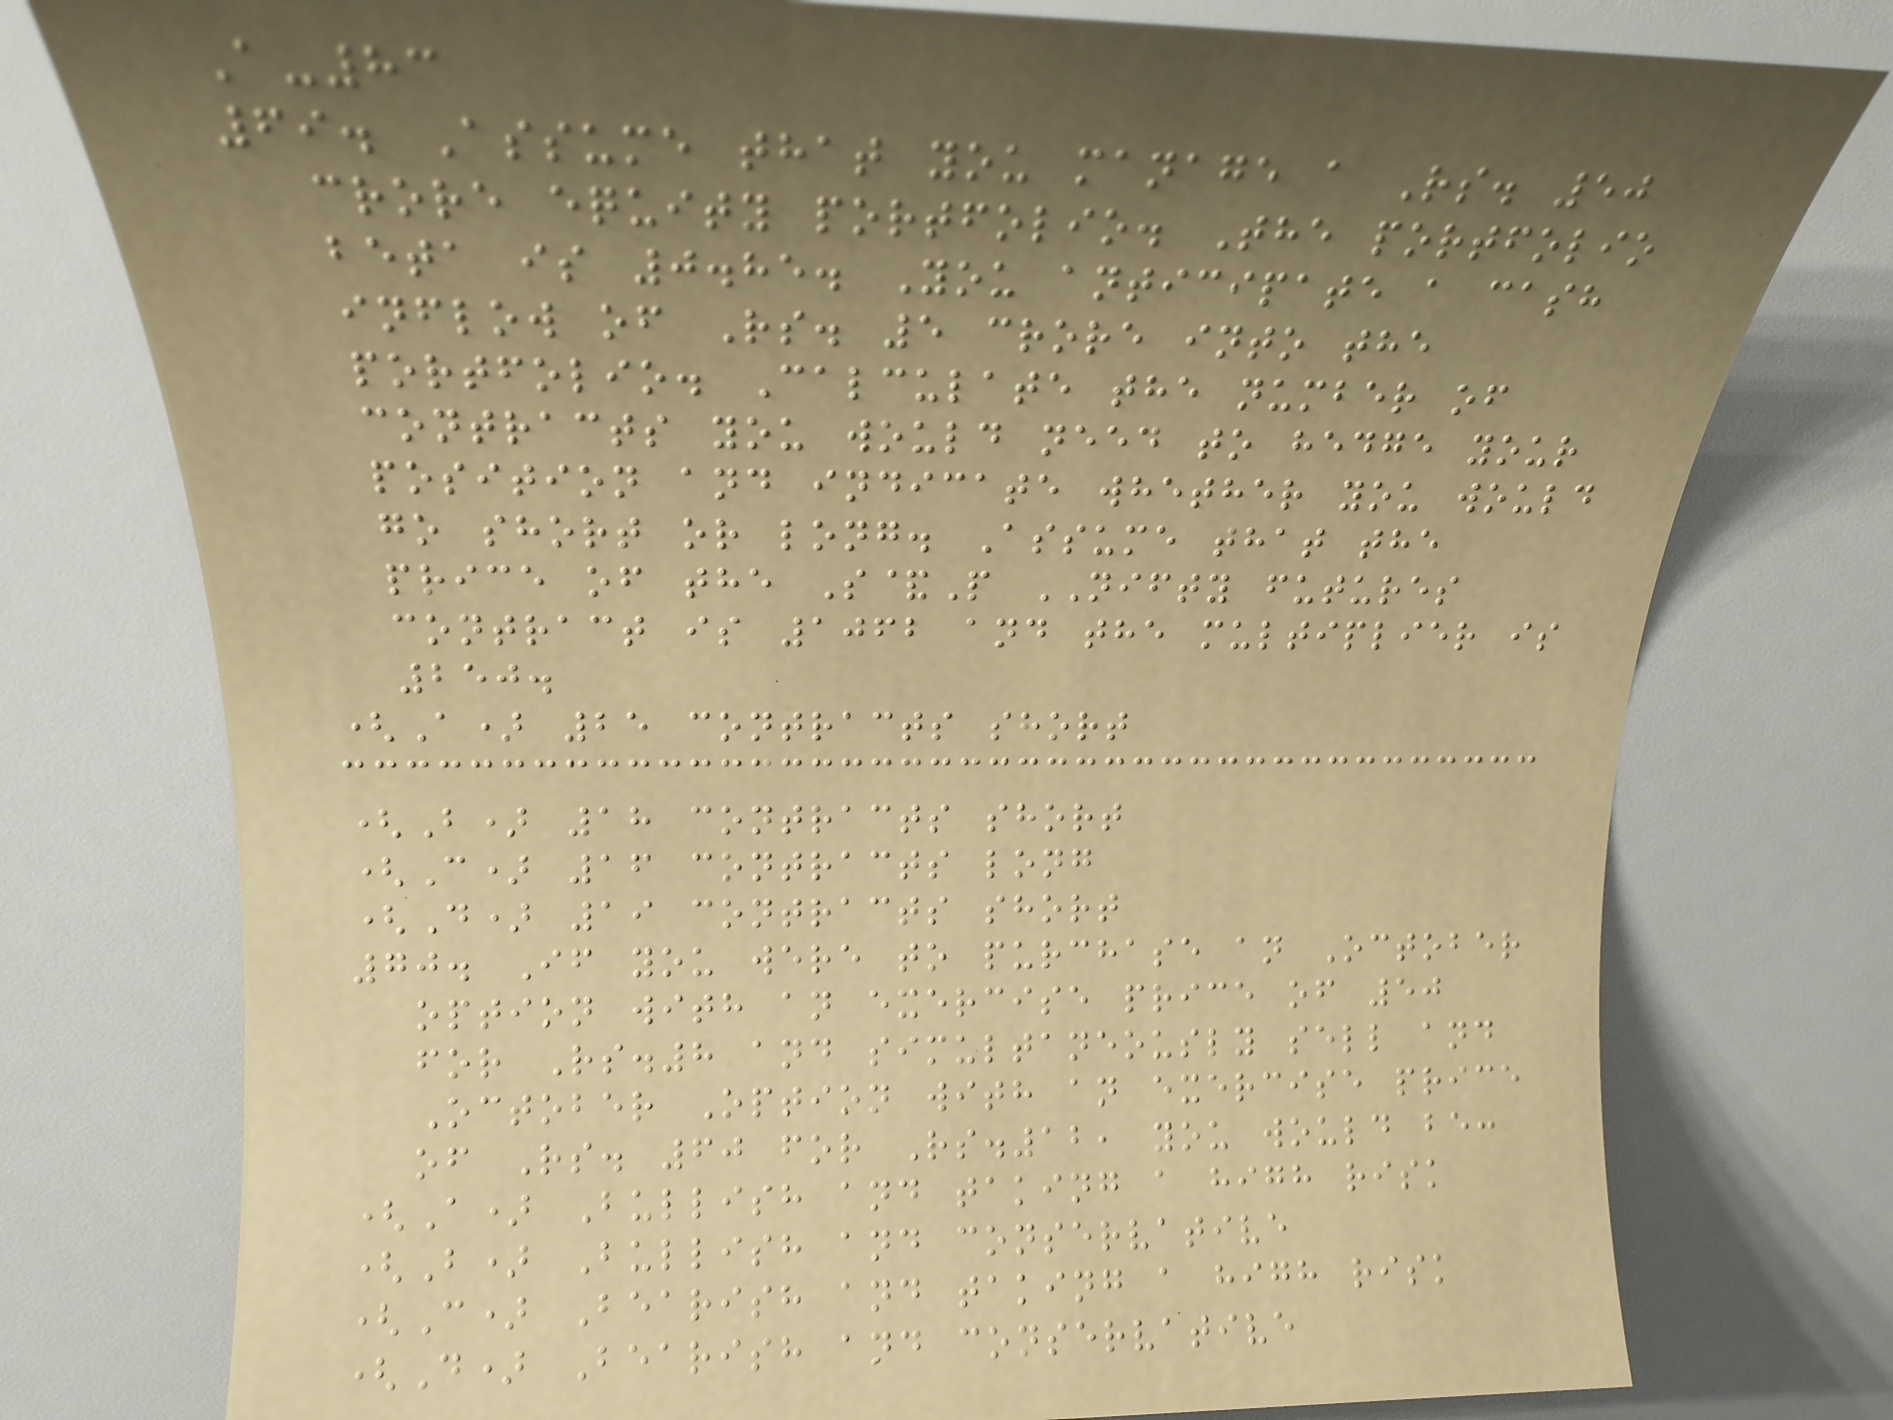A-83
69. Assume that you manage a Rs. 50
crore equity portfolio. The portfolio
beta is 0.85. You anticipate a cash
inflow of Rs. 5 crore into the
portfolio. Calculate the number of
contracts you would need to hedge your
position and indicate whether you would
go short or long. Assume that the
price of the S&P NIFTY futures
contract is 1062 and the multiplier is
250.
(A) 25 contracts short
(B) 18 contracts short
(C) 16 contracts long
(D) 19 contracts short
70. If you were to purchase an October
option with an exercise price of 50
for Rs.8 and simultaneously sell and
October Option with an exercise price
of Rs. 60 for Rs.12, you would be:
(A) Bullish and taking a high risk
(B) Bullish and conservative
(C) Bearish and taking a high risk
(D) Bearish and conservative
